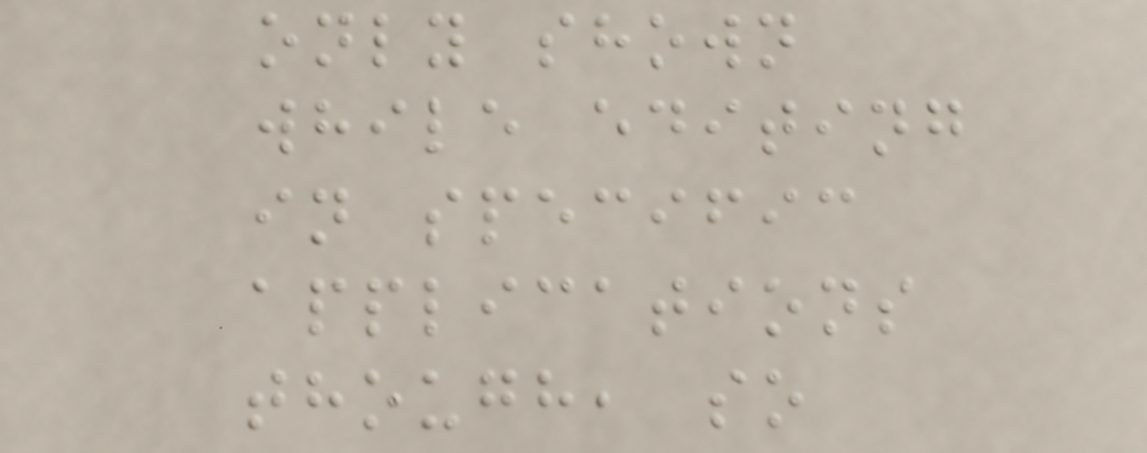only shown
while editing
in specific
applications
though, so
